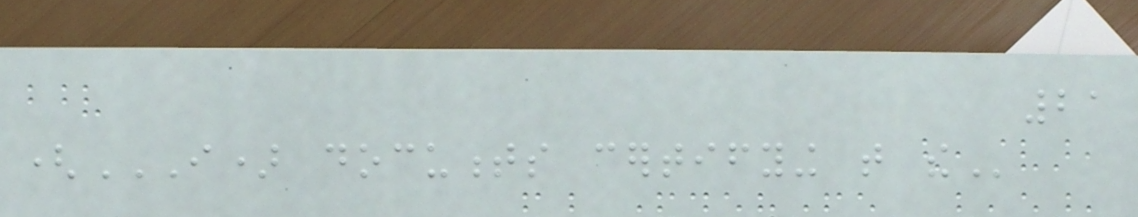21
(I) DOCUMENTS CERTIFYING THAT THE
